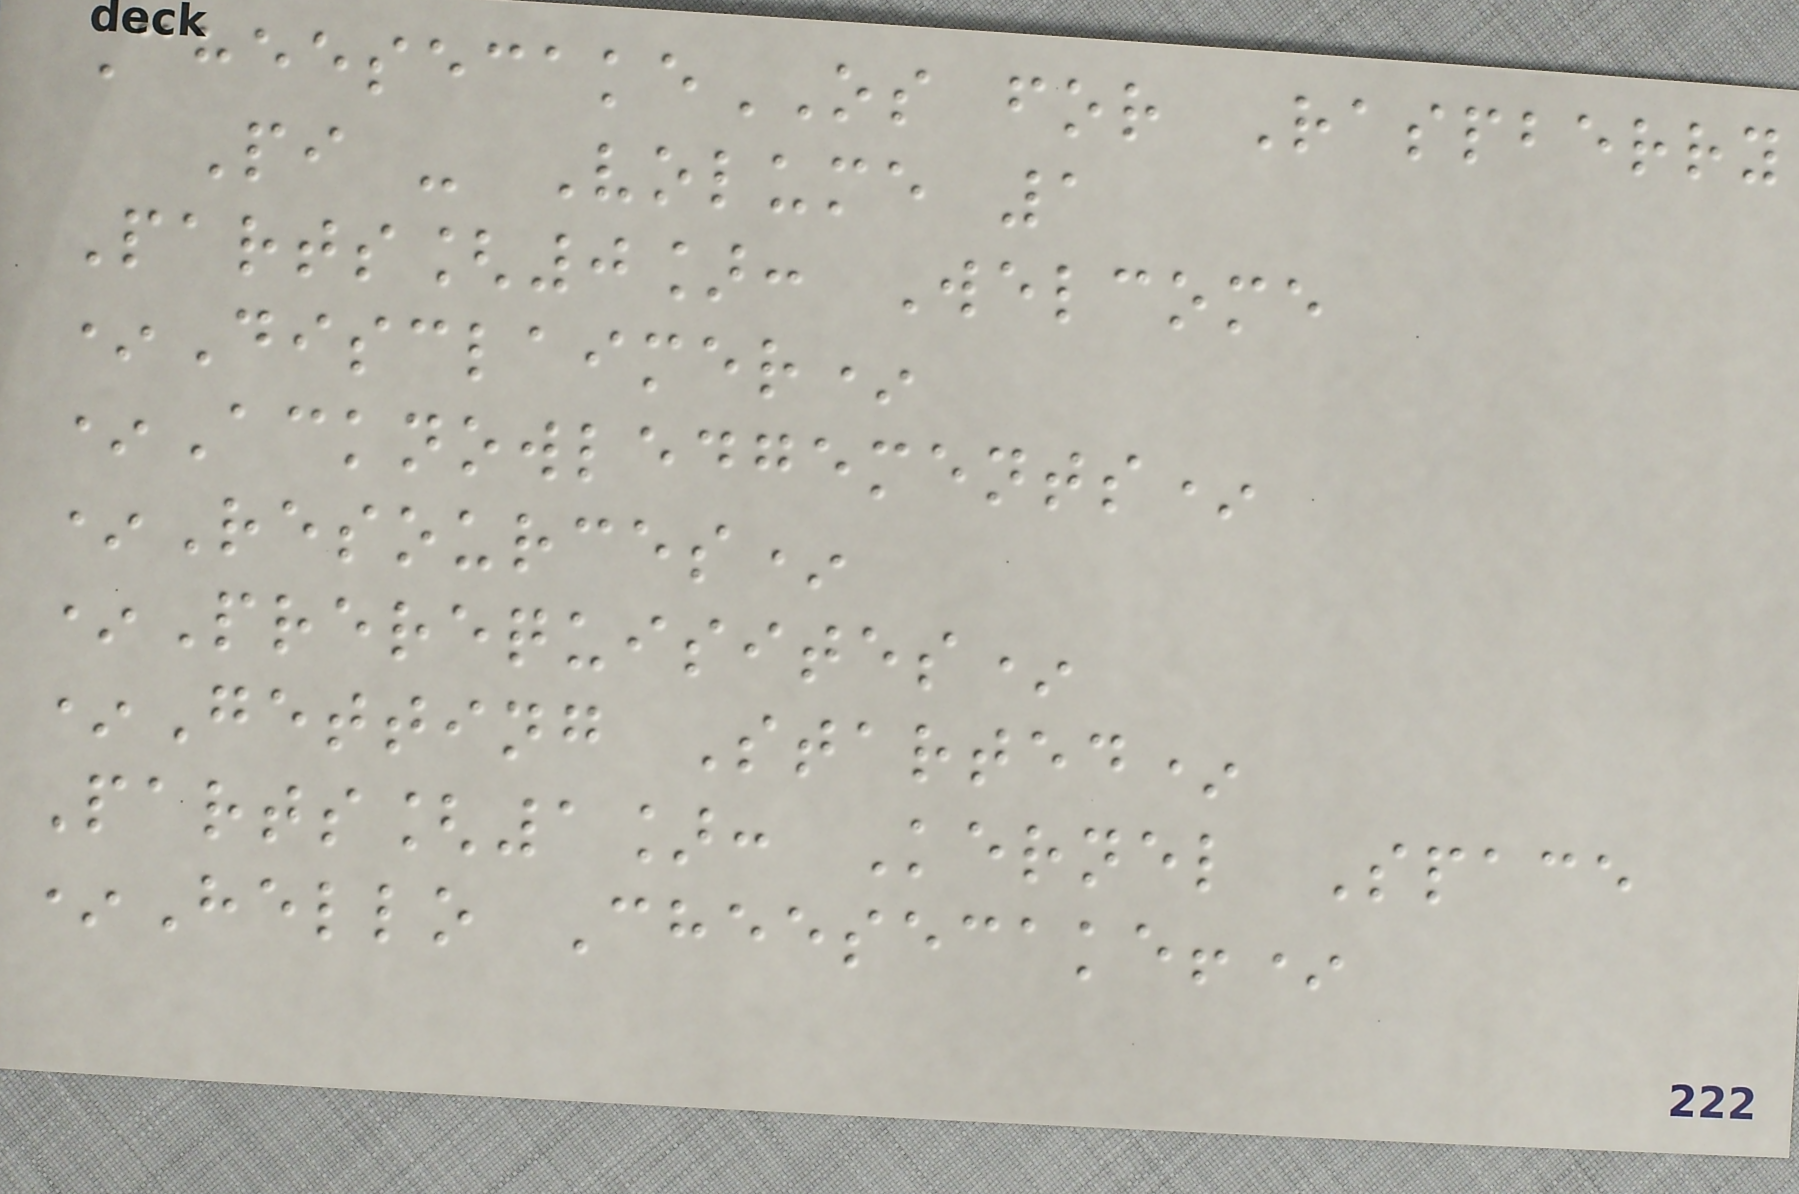CheesecakeOS for Raspberry
Pi - Volume 1
Parts[0]: Welcome
*Disclaimer*
*Acknowledgements*
*Resources*
*Prerequisites*
*Getting Started*
Parts[1]: Kernel Space
*Hello Cheesecake!*
